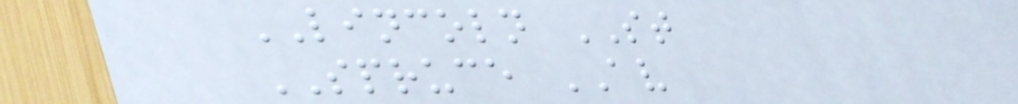LINCOLN ST
SPRUCE AV
